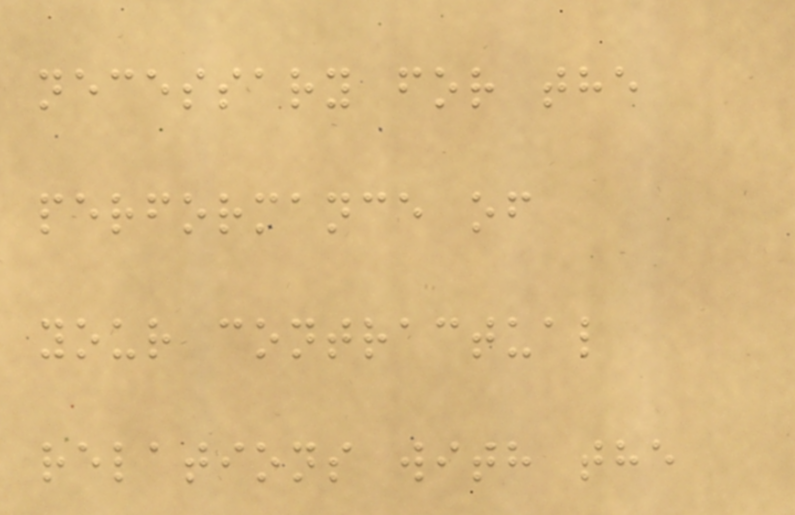necessary for the
performance of
your contractual
relations with the
